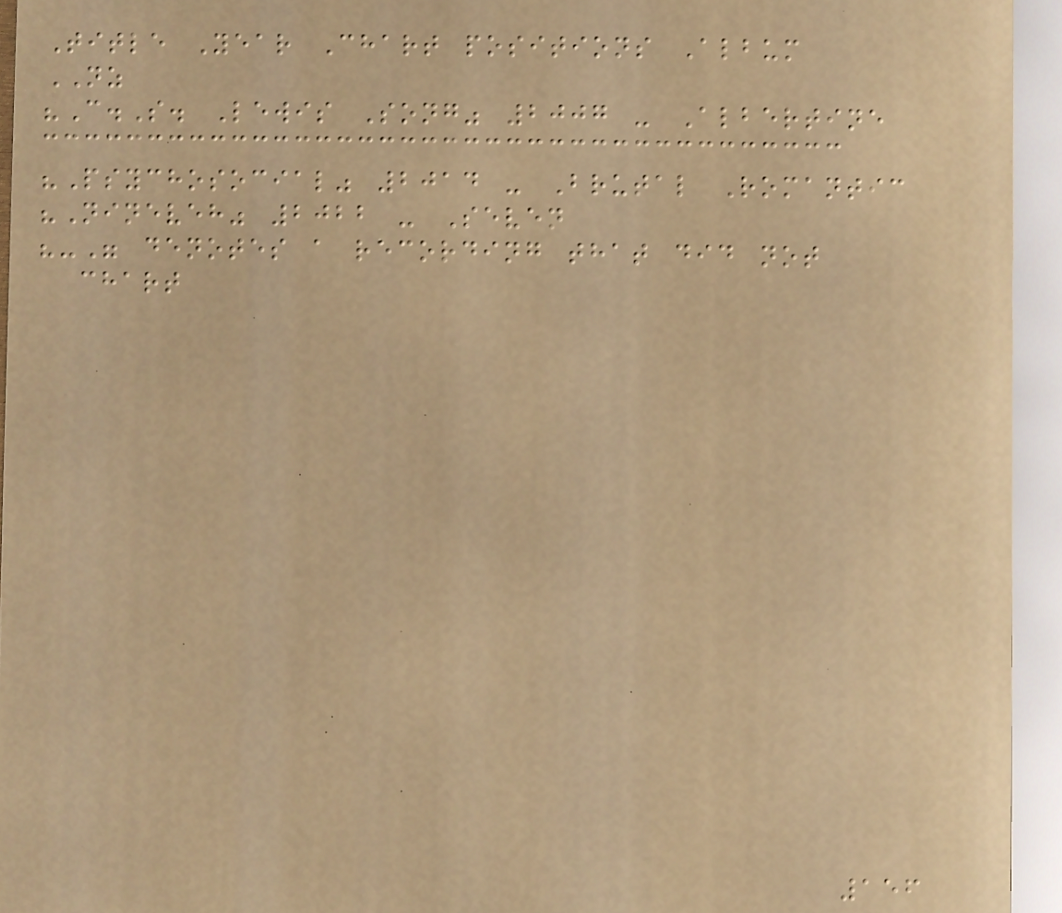Title Year Chart positions Album
NZ
"C.S. Lewis Song" 2007 - Albertine
"Psychosocial" 2014 - Brutal Romantic
"Nineveh" 2022 - Seven
"-" denotes a recording that did not
chart
156
